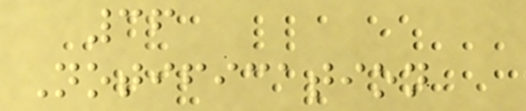36
Notification
